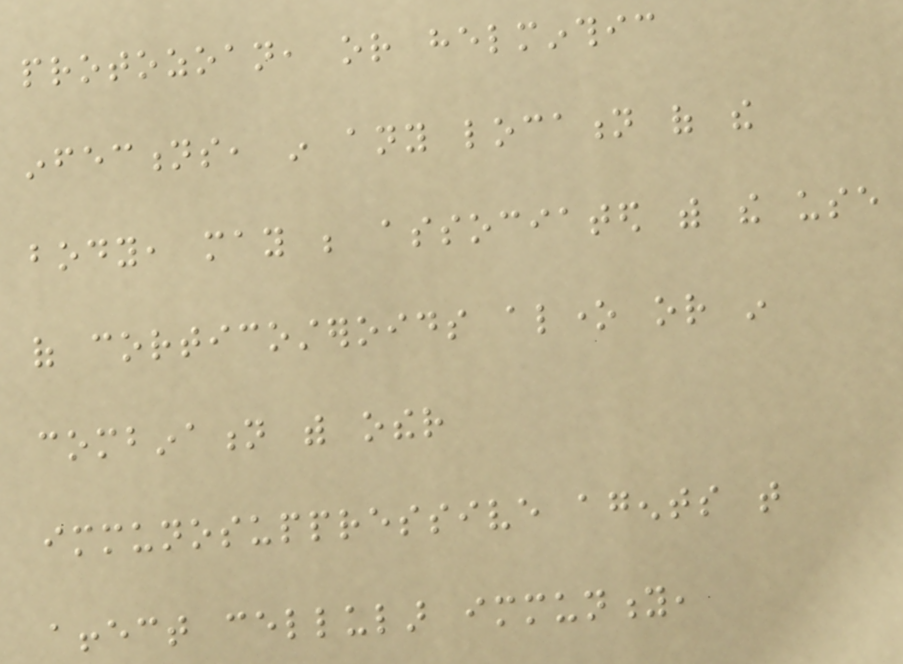protozoan, or helminthic
infections, in any location of the
body, may be associated with the use
of corticosteroids alone or in
combination with other
immunosuppressive agents that
affect cellular immunity,
